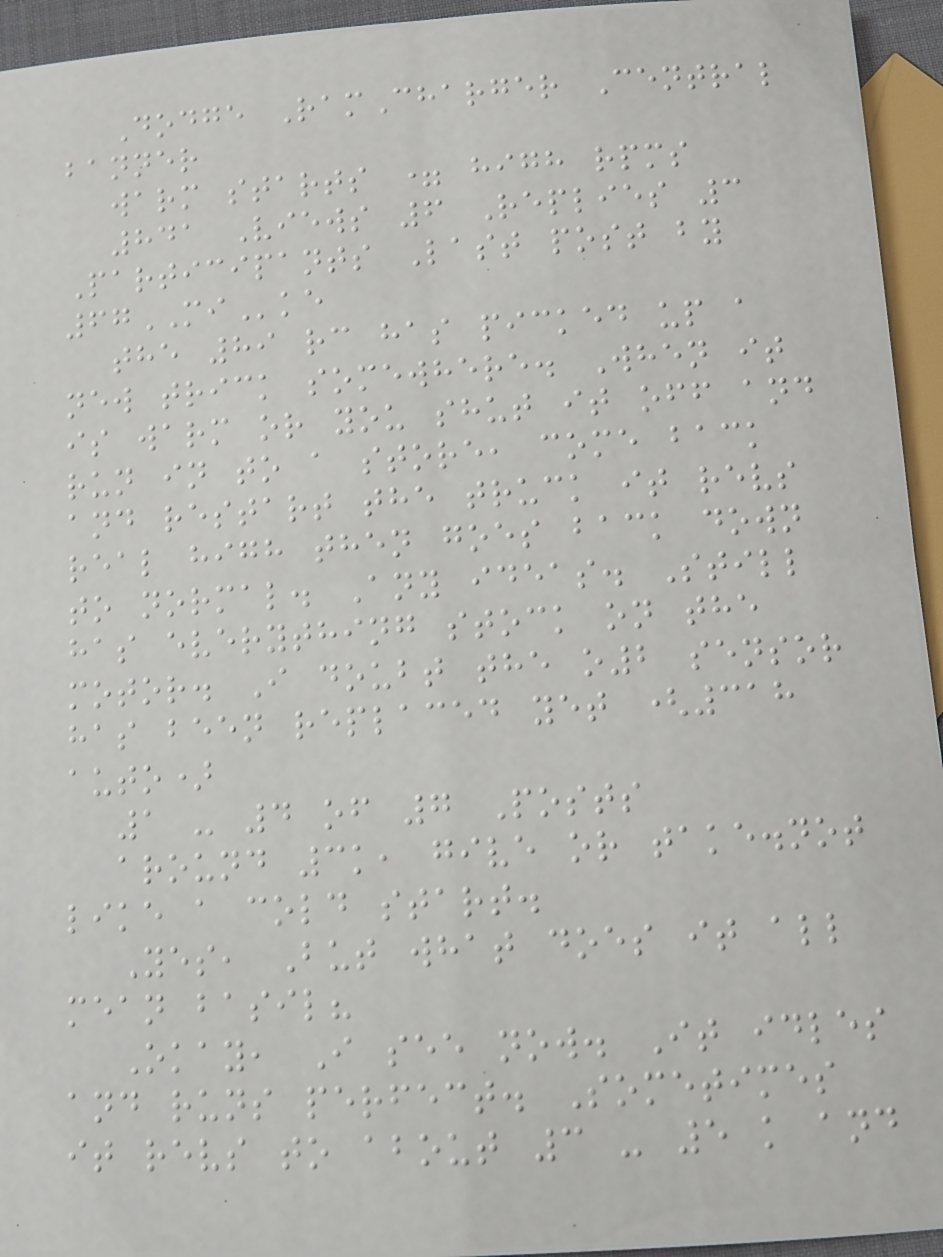Dodge RamCharger Central
banner
warm starts = high rpms
841 Views 6 Replies 3
Participants Last post by
67MIke
the 89 rc has picked up a
new trick somewhere. When it
is warm or you shut it off and
run in to a store, come back
and restart the truck it revs
real high then goes back down
to normal. Any ideas. Still
has everything stock on the
motor. I doubt the o2 sensor
has been replaced yet (318
auto)
1 - 4 of 7 Posts
around 3k, give or take.not
like a cold start.
Yes, But what does it all
mean basil?
Okay, I see now. It idles
and runs perfect. Sometimes
it revs to about 3 - 5 k and
